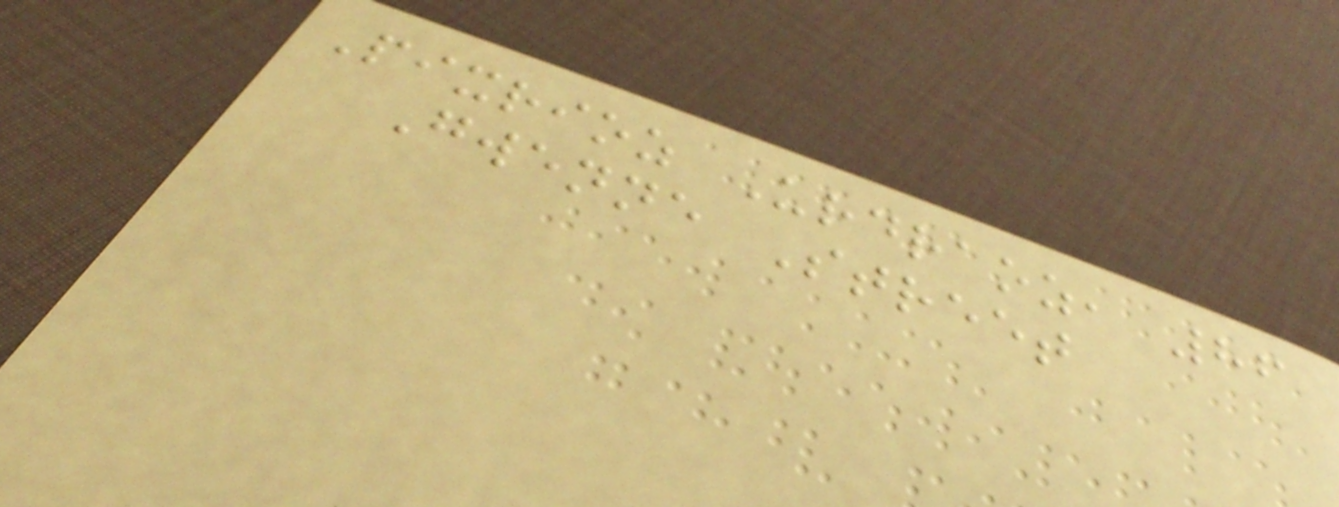Pixrioz Urdraoz, 86
Gwenne Street
